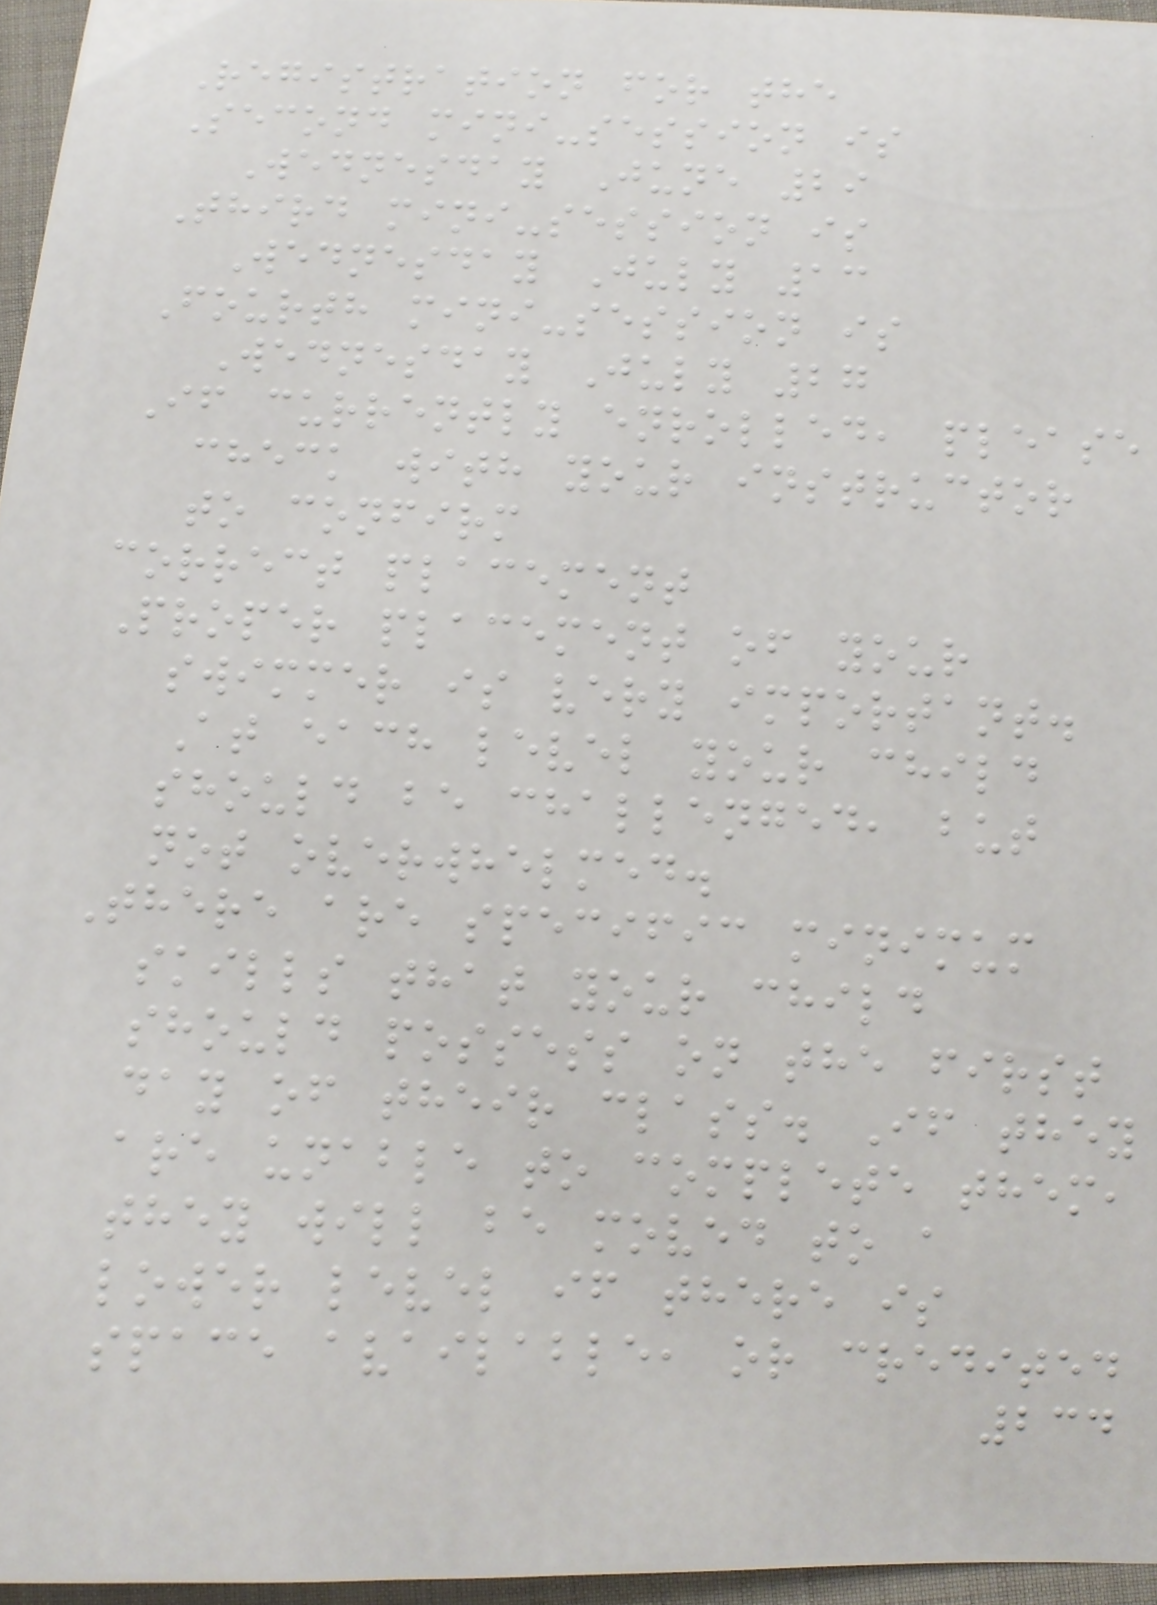Registration for the
Second mini-session is
Wednesday June 29
Third mini-session is
Wednesday July 13
Fourth mini-session is
Wednesday July 27
If currently enrolled, please
check with your instructor
to confirm
correct placement
Proper placement of your
swimmer is very important.
At each level your child
should be challenged, but
not overwhelmed.
There are specific minimum
skills that your child
should possess on the first
day of their class. If they
are unable to complete them,
they will be moved to a
lower level if there is
space available, or credited
234
